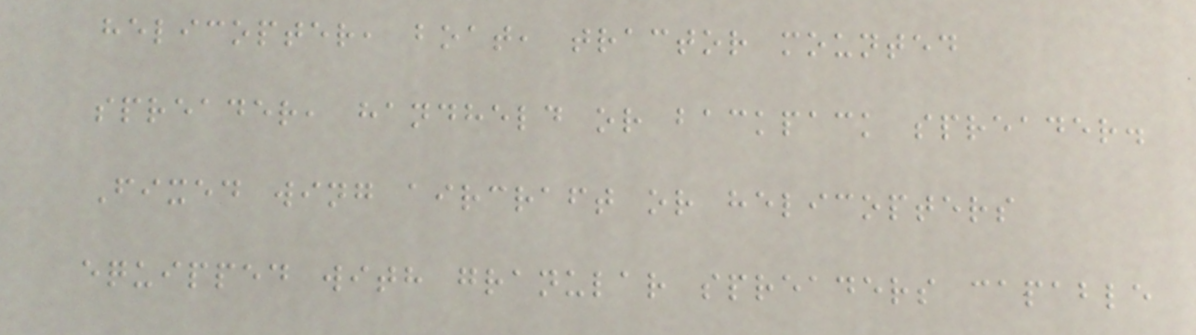helicopter, boat, tractor mounted
spreader, handheld or backpack spreader.
Fixed wing aircraft or helicopters
equipped with granular spreaders capable
